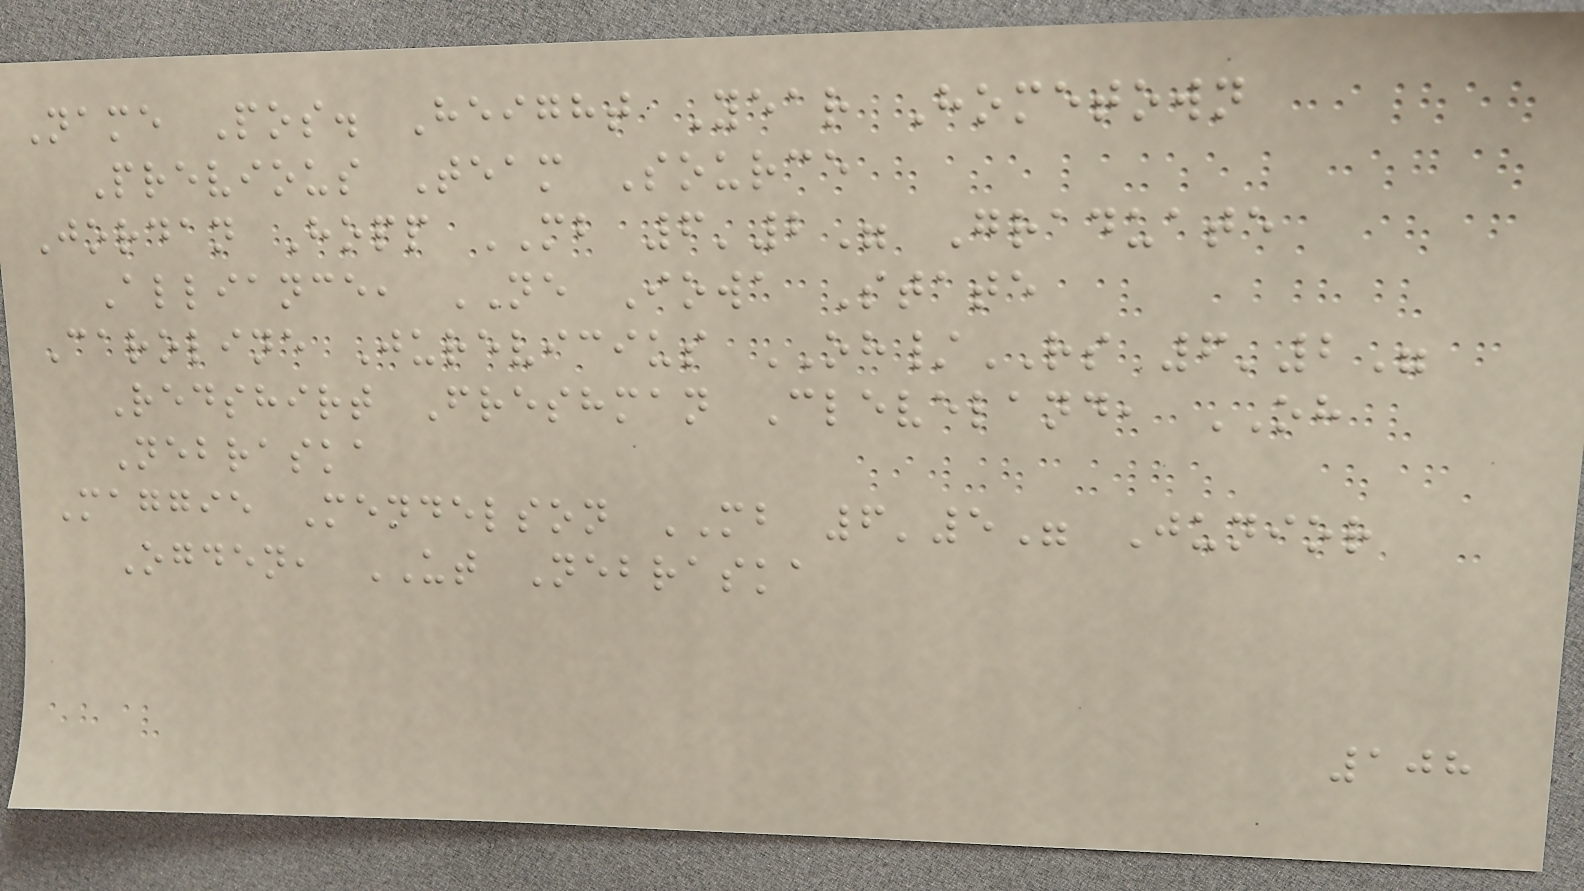Name Pos. Height Year Hometown
Previous Team Source
Jordan Hopp MB 6'2" Graduate
Alliance, NE Iowa State
Caroline Jurevicius OH/RS 6'2"
Redshirt Freshman Cleveland, OH
Nebraska
Maggie Mendelson MB 6'5" Junior
Ogden, UT Nebraska
108
